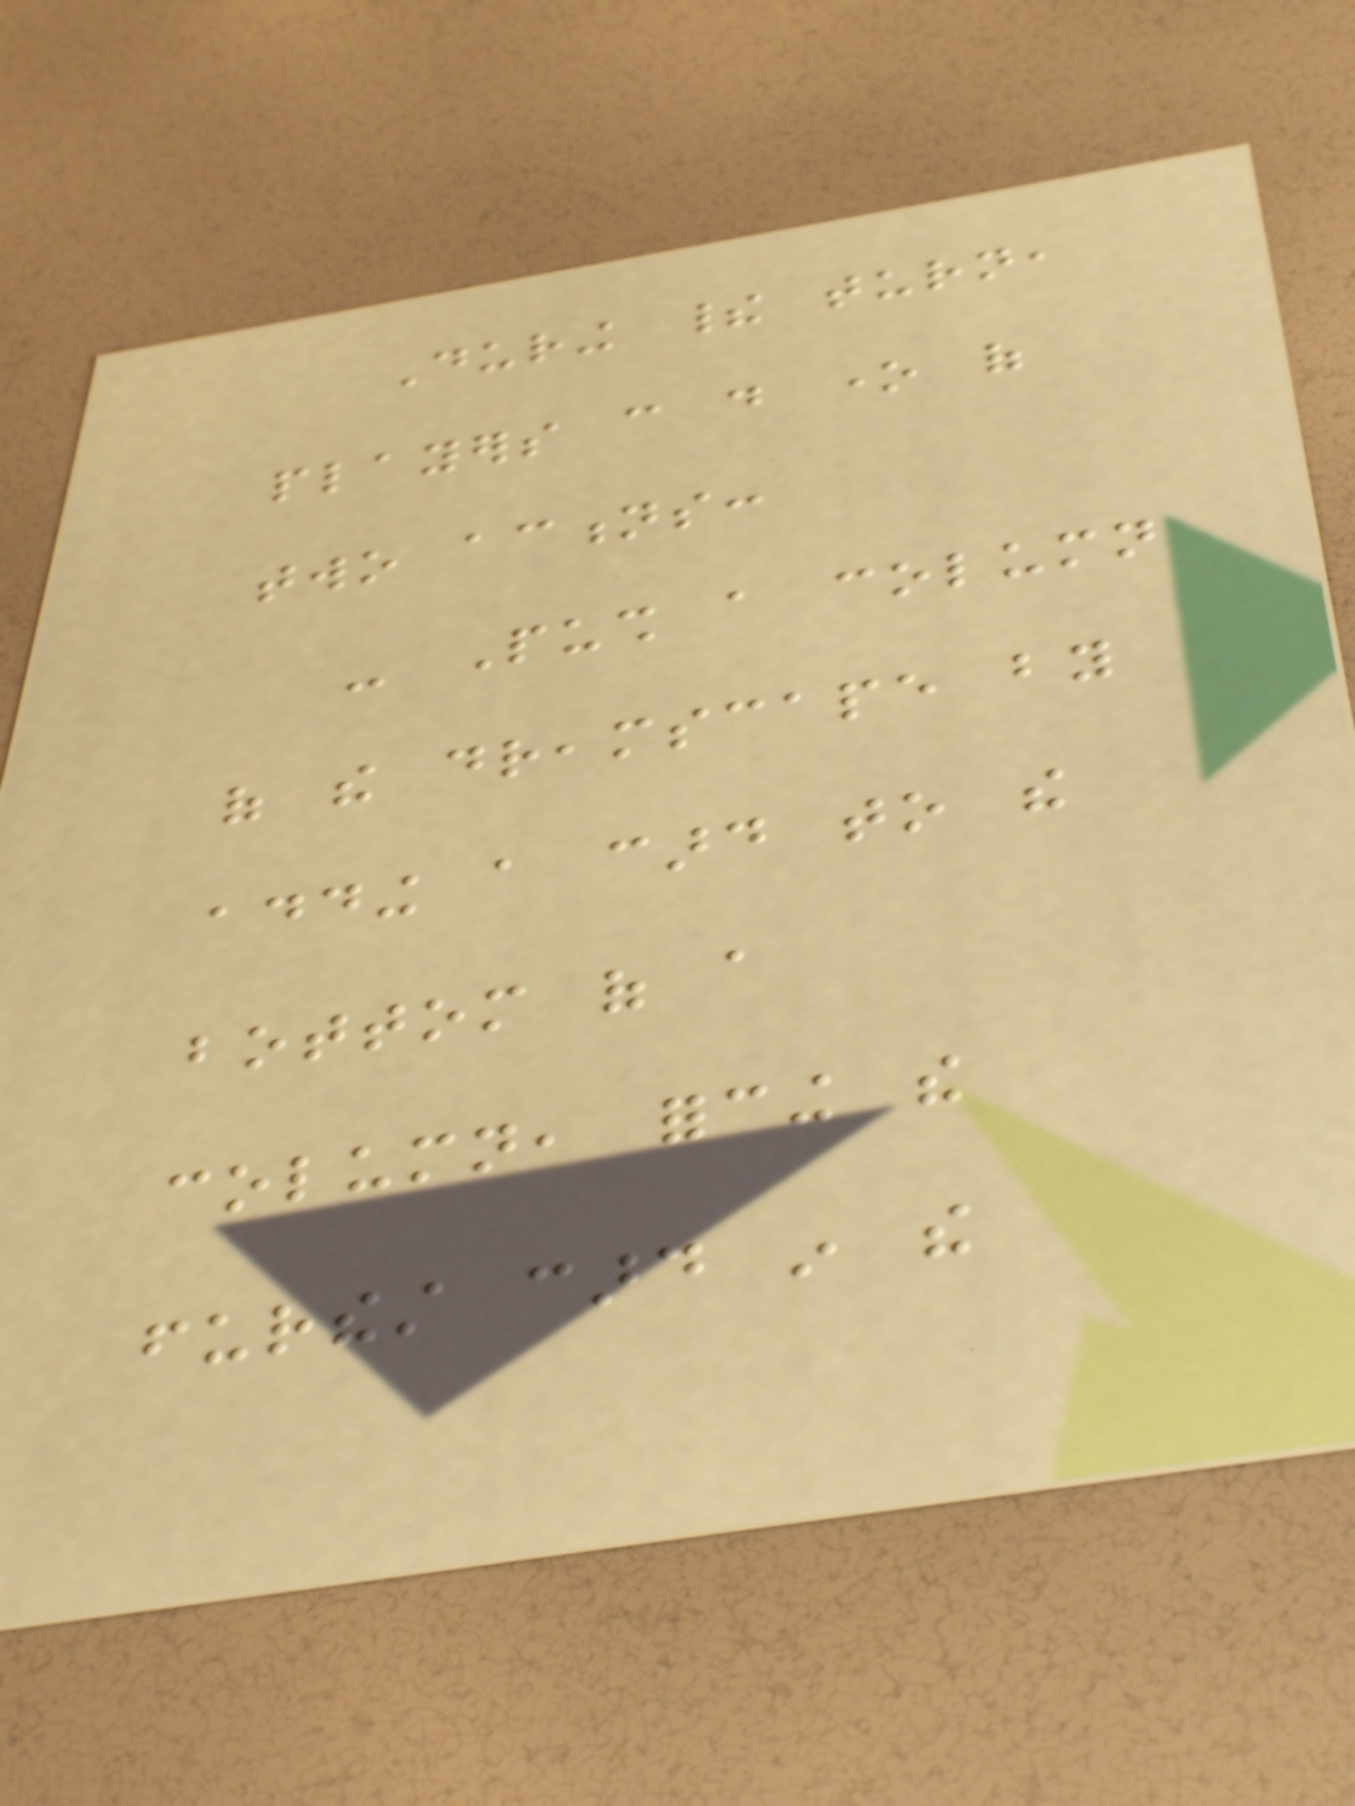During their turn,
players can do one of
two actions:
- Push a column
of the dreamscape by
adding a card to the
bottom of a
column, forcing the
furthest card in the
